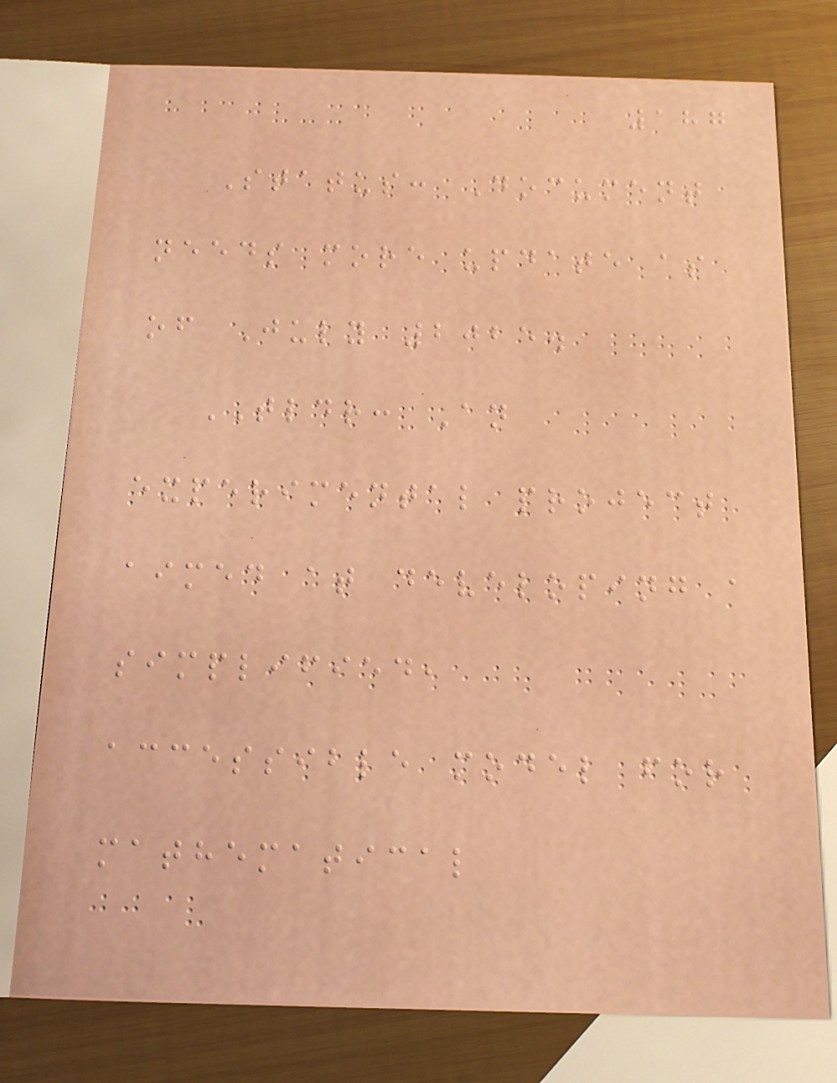187
Status: Document
needs more update as
of July 2025.
TLDR: An
experimental project
aimed at developing a
simplified,
accessible model for
mathematical
